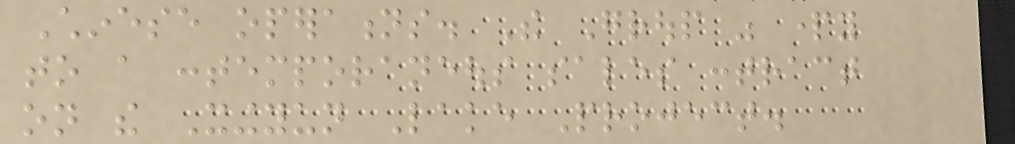Chinese operations. The Group was party
to a contemporaneous sales contract
on the Xingyun Lake Project.
